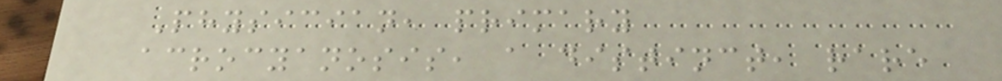Physician, primary
acrocyanosis, a distinct, rare
